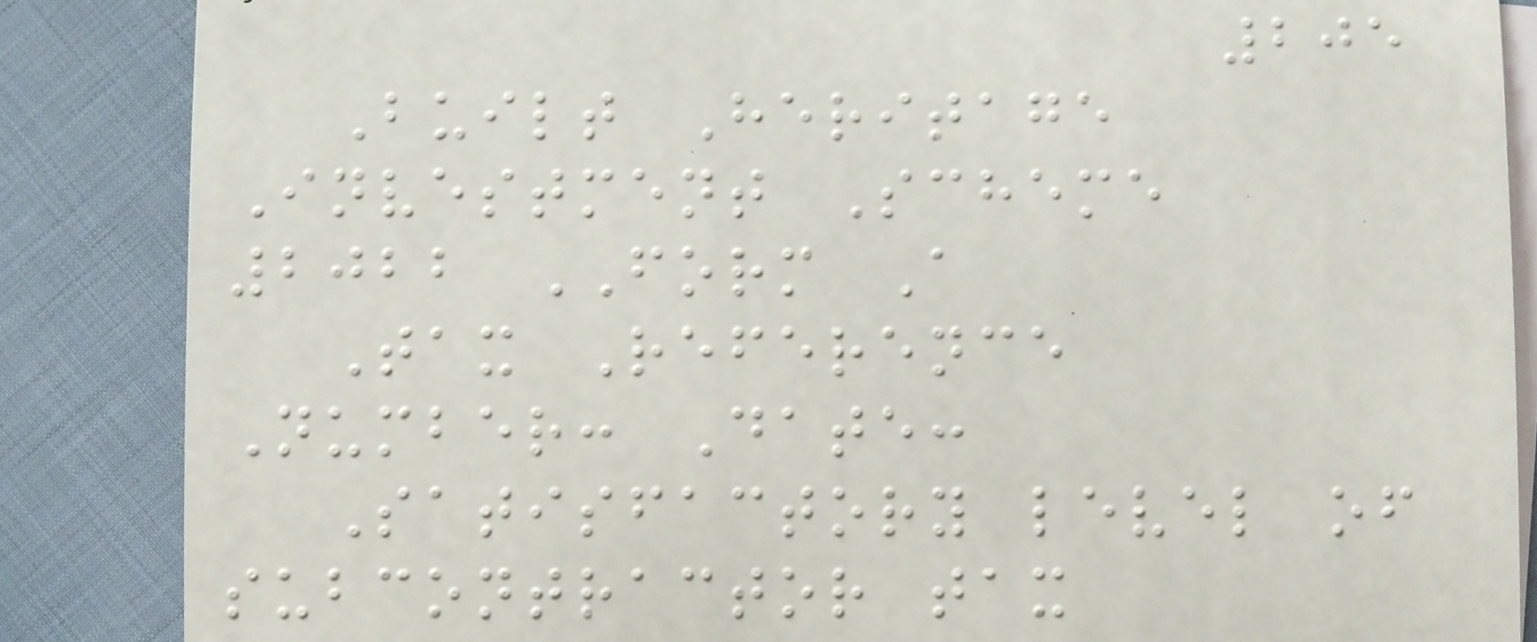205
Built Heritage
Investment Scheme
2022 FORM A
Tax Reference
Number: Date:
Satisfactory level of
subcontractor tax
